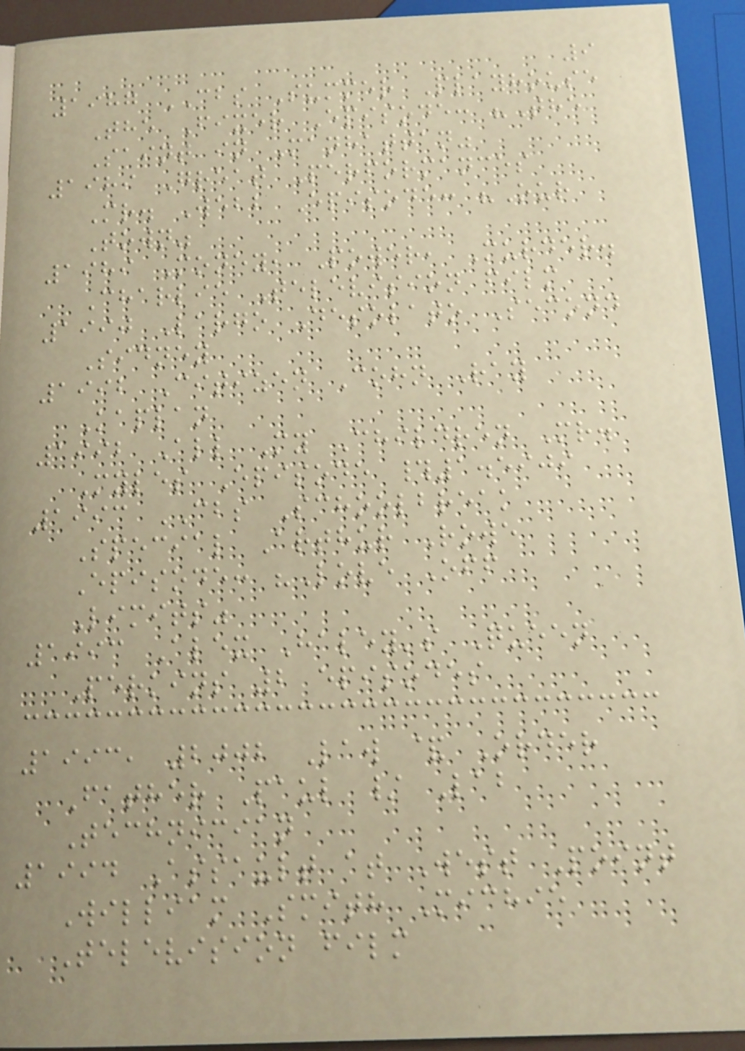9
1987 CBS Summer Playhouse
The Fixer Episode: "The
Saint in Manhattan"
1989 Great Performances
Mr. Webb Episode: "Our
Town"
1989 Money, Power, Murder.
Charlie Television film
1990 Largo Desolato Second
Sidney
1992 Citizen Cohn Ray
Kaplan
1992 All My Children Mr.
Myles Episode #1.5909
1993 CBS Schoolbreak
Special Arthur Rowe
Episode: "Love Off
Limits"
1993 Alex Haley's Queen
Perkins 2 episodes
1993, 2002 Law & Order
Father Paul / Lab
Technician
1994 Assault at West Point
William Smith Michie
Television film
